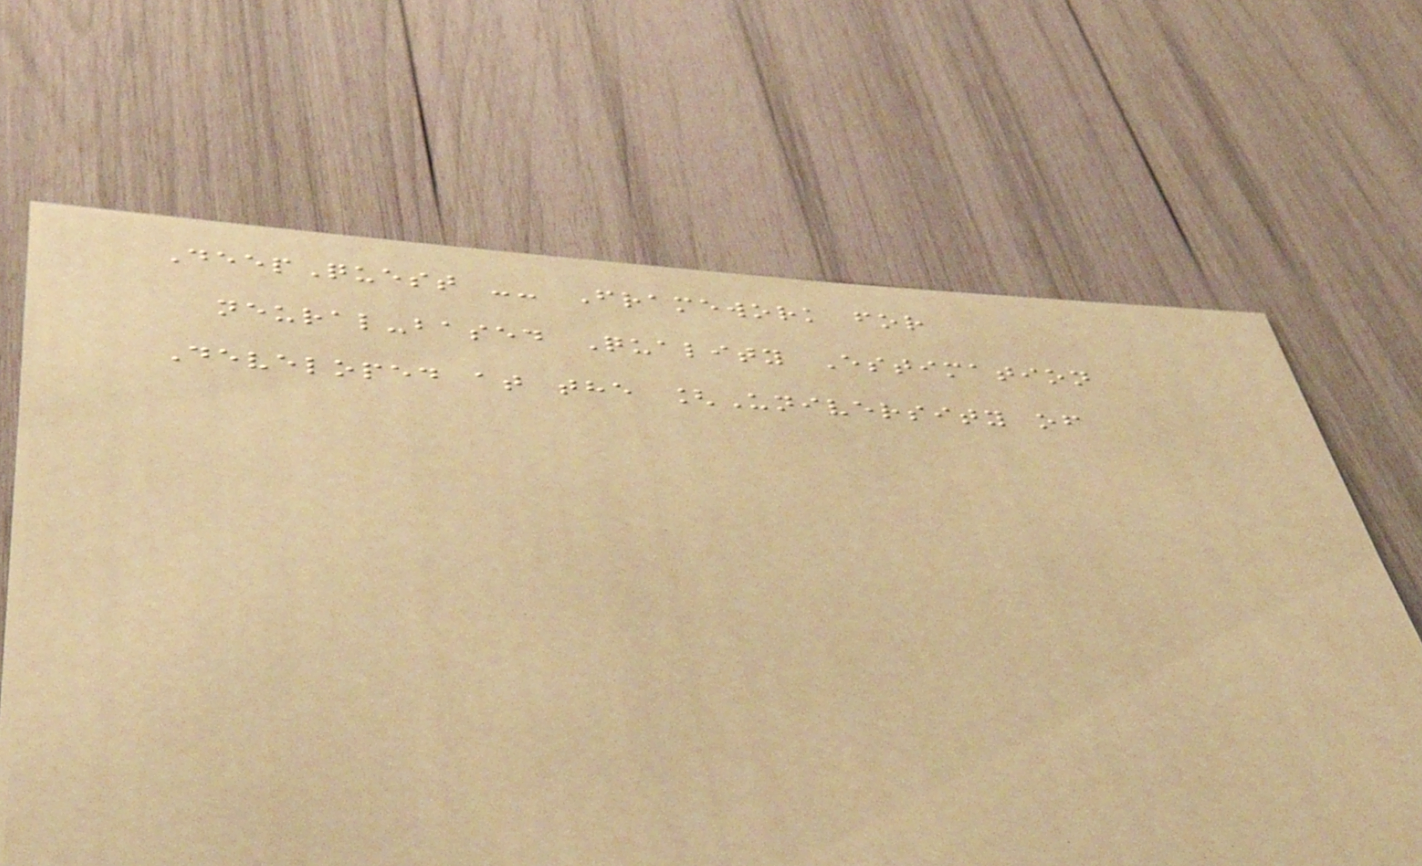DeepQuest -- Framework for
neural-based Quality Estimation
Developed at the [University of
